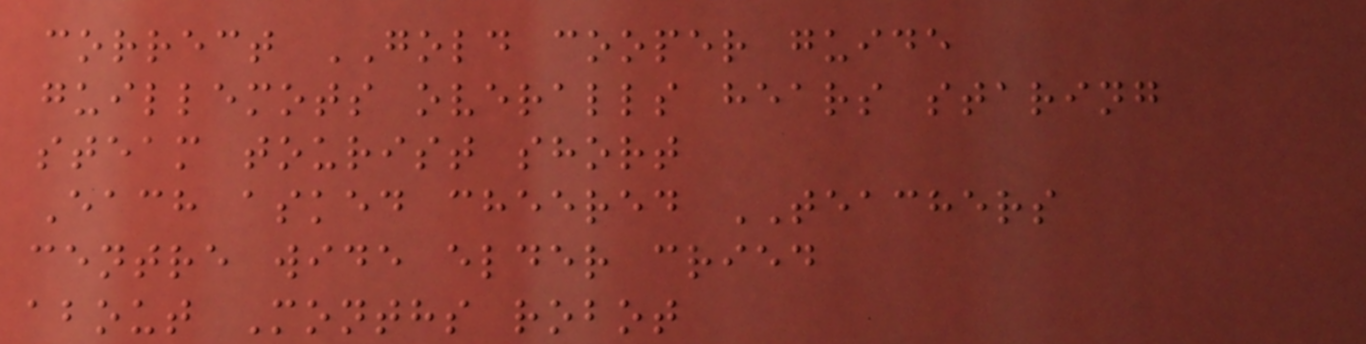correct GOLD cooper guide
guillemots overalls hears staring
steam tourist short
Each asked cheered TEACHERS
centre wide elder cried
about Months robot
